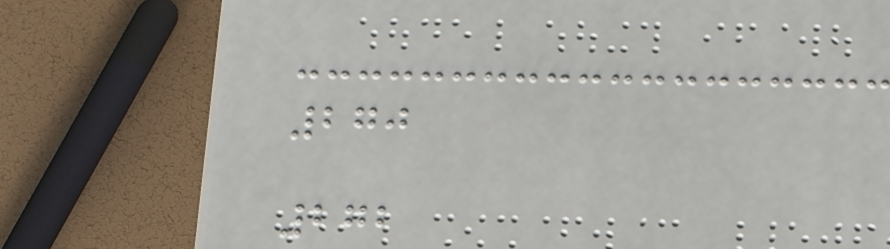270
272
